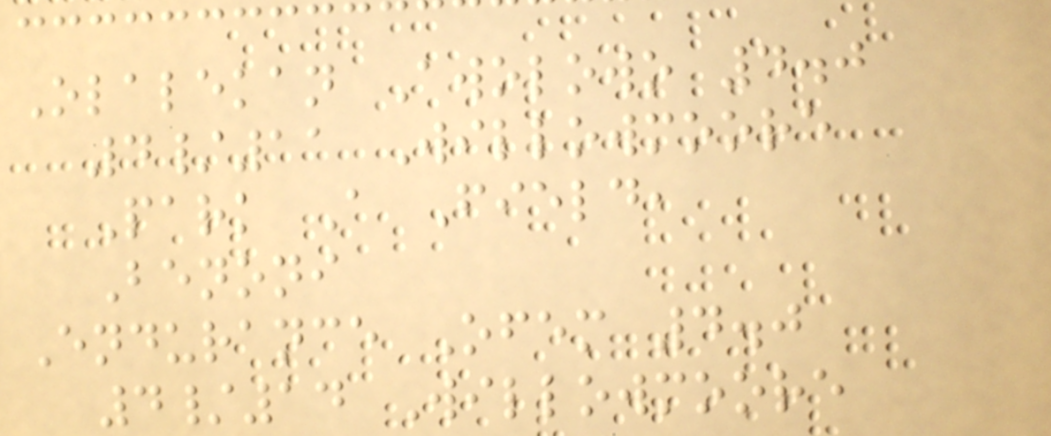Olalekan Awolowo 4.0
4/11 Willowmoore
Park A Field,
Benoni
Endurance Ofem 4.0
4/14 Willowmoore
